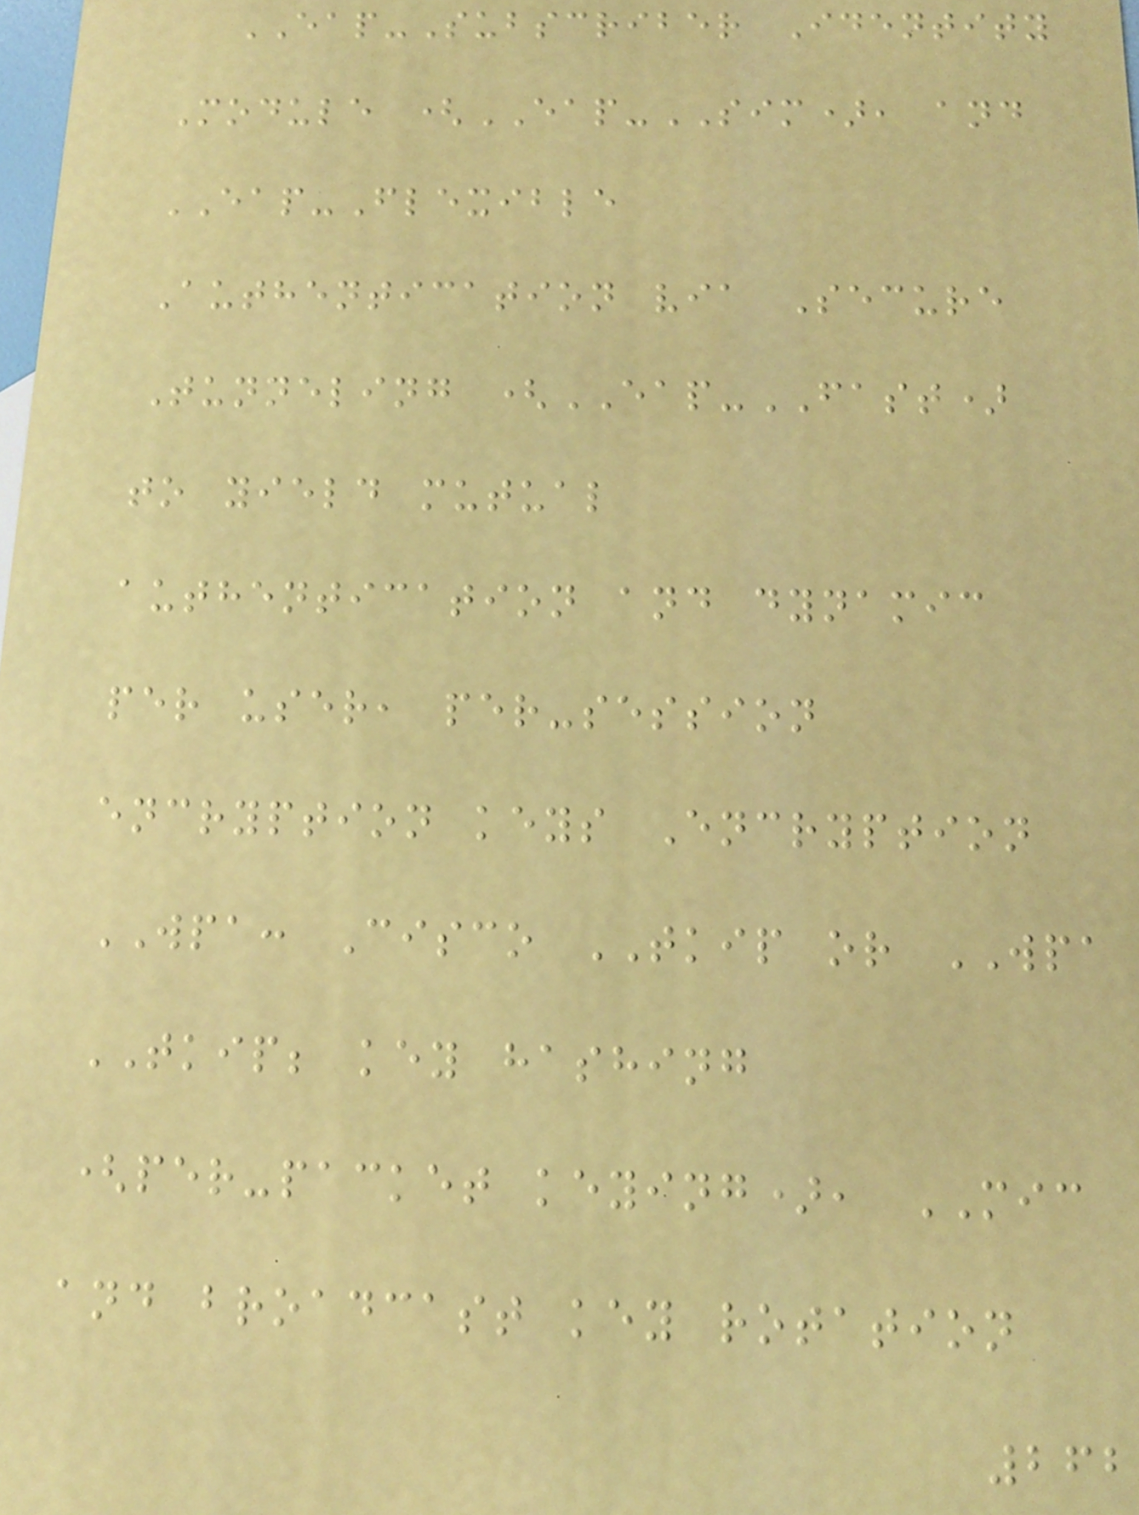EAP-Subscriber Identity
Module (EAP-SIM), and
EAP-Flexible
Authentication via Secure
Tunneling (EAP-FAST)
to yield mutual
authentication and dynamic
per user, per-session
encryption keys Encryption
WPA: Cisco TKIP or WPA
TKIP; key hashing
(per-packet keying), MIC
and broadcast key rotation
262
